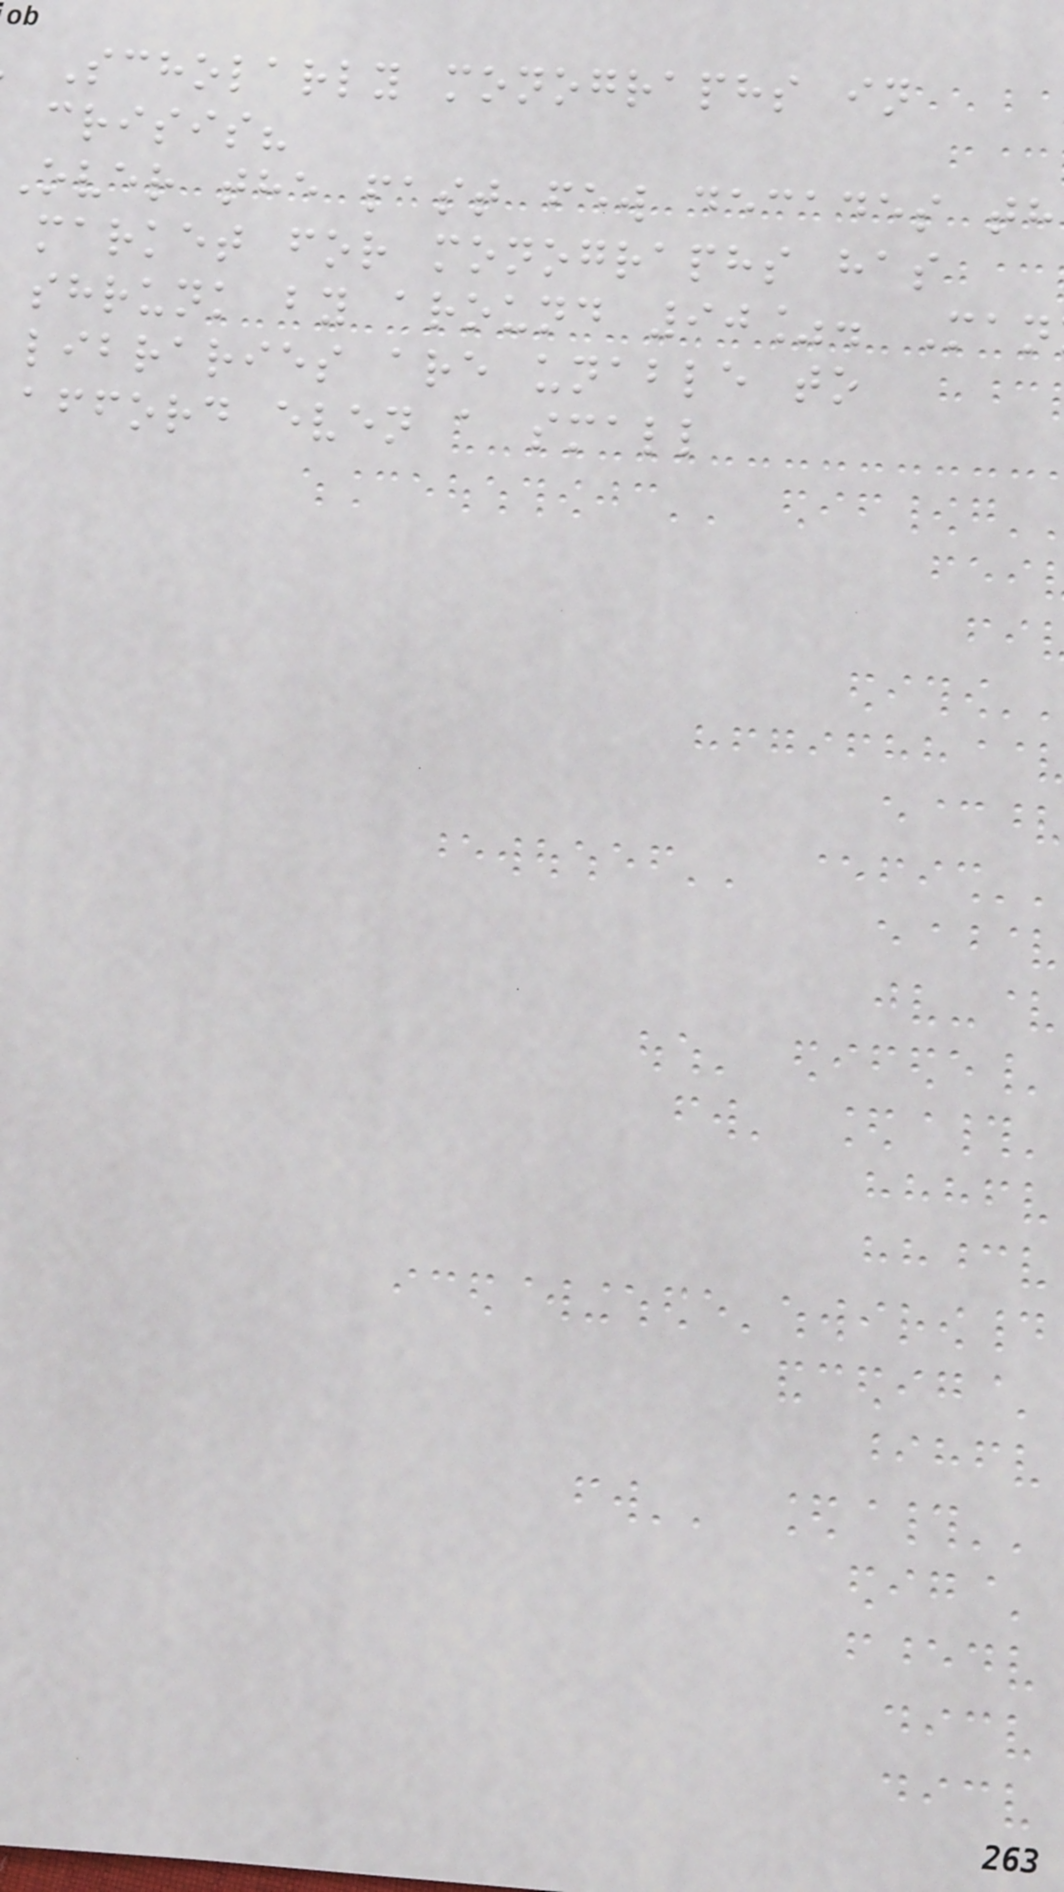Scholarly monographs in
crisis?
Over the past few decades th
market for monographs has
shrunk by around 90%. Man
libraries are unable to
afford even a small
